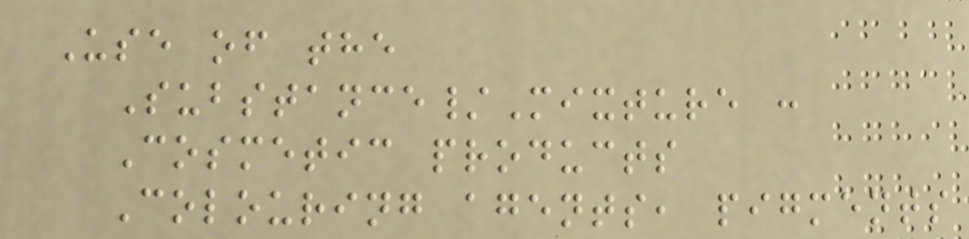Use of the
Substance/Mixture :
Cosmetic products
Colouring agents, pigments
